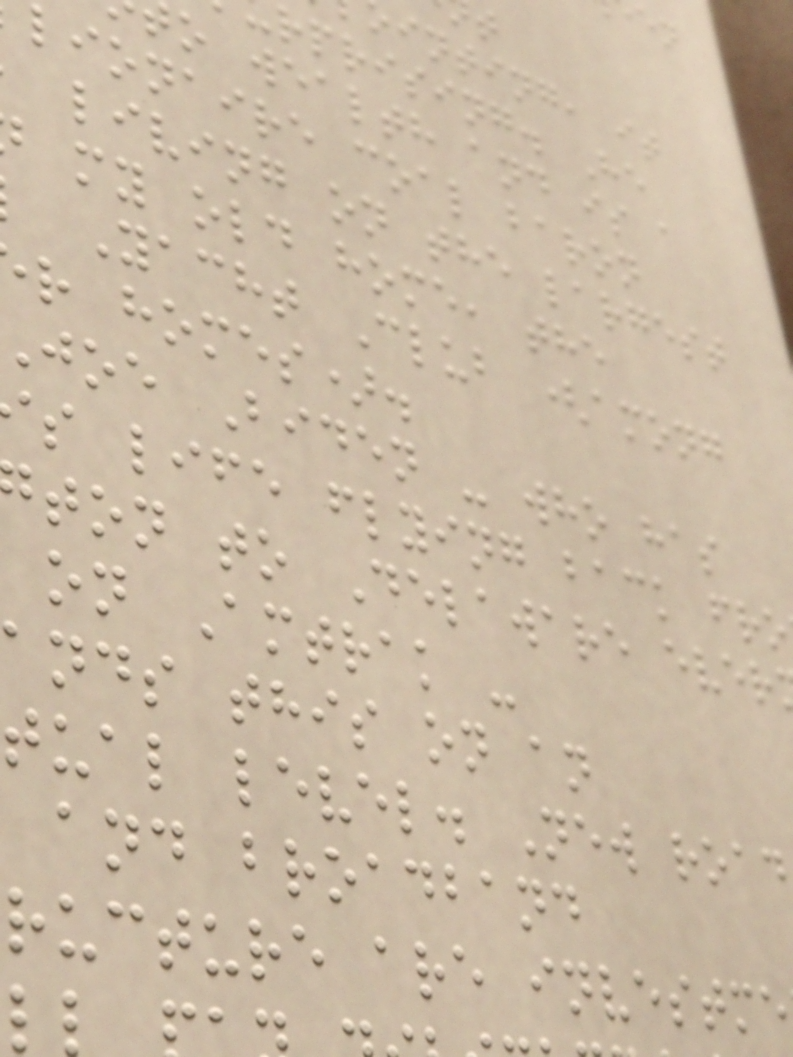inting, it
rprising. He
o wealth and is a
lionaire coal baron
living on the largest
my old home, the
Yacht Club (among
r homes).
joe Biden - who has
s life flying back fro
ton to Delaware ever
on Amtrak -
ands this on an
tual level. New road
and broadband
ructure are investme
